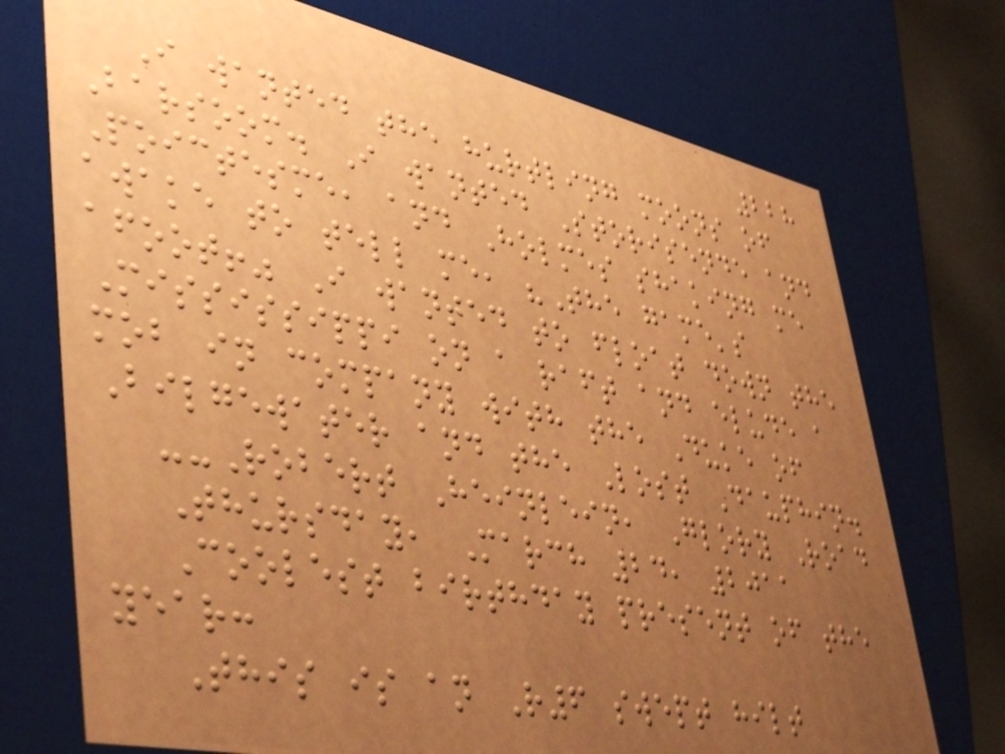228
I wanted the hurtling moons of
Barsoom. I wanted Storisende and
Poictesme, and Holmes shaking me
awake to tell me, "The game's
afoot!" I wanted to float down the
Mississippi on a raft and elude a
mob in company with the Duke of
Bilgewater and the Lost Dauphin.
--Robert Heinlein, Glory Road
Thursday, March 24, 2011
Coolest birthday present of the
year:
This is an R6 swept hilt
